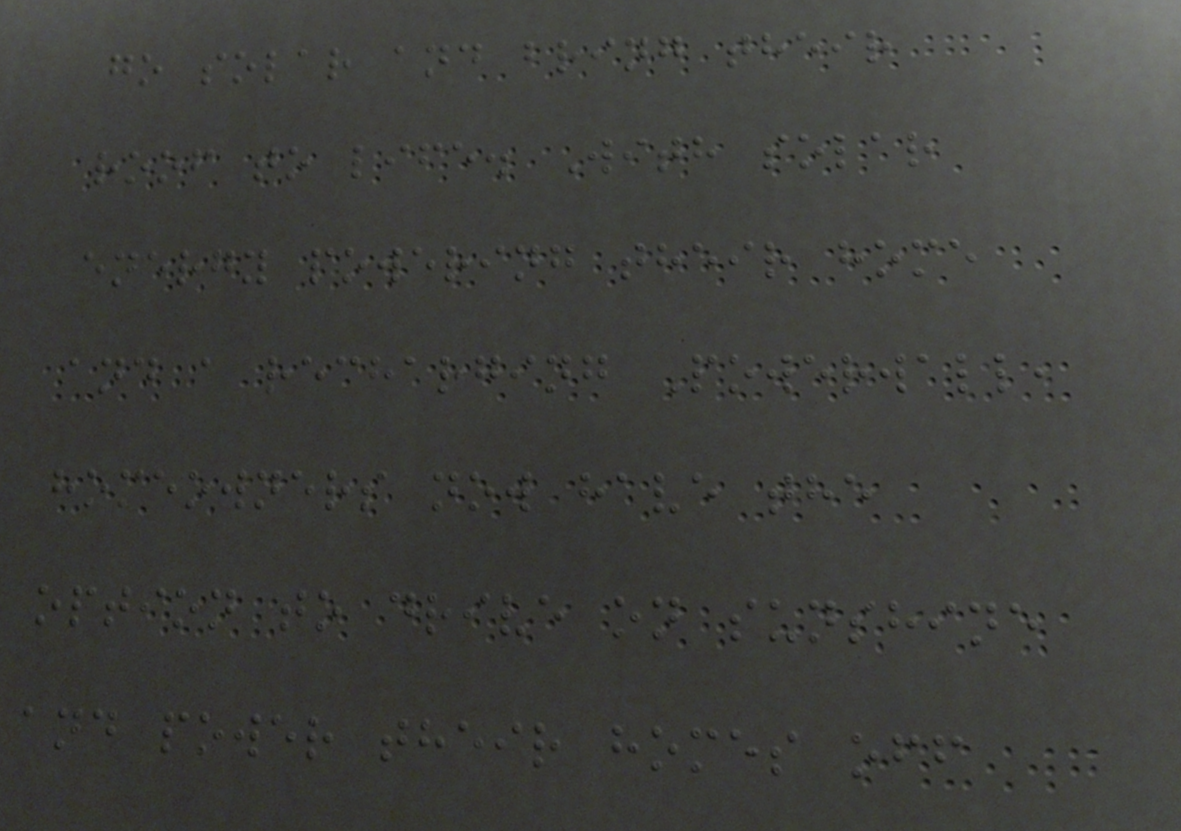go solar and bring their
roof to life. With solar
energy powering their home
and a recharging Powerwall,
homeowners now have the
option to drive on sunshine
and power their homes off
